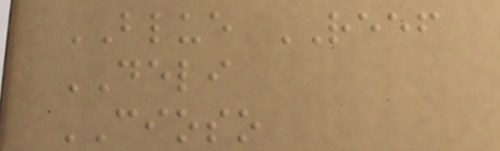BLUE REEF
DELI
CIOSO
